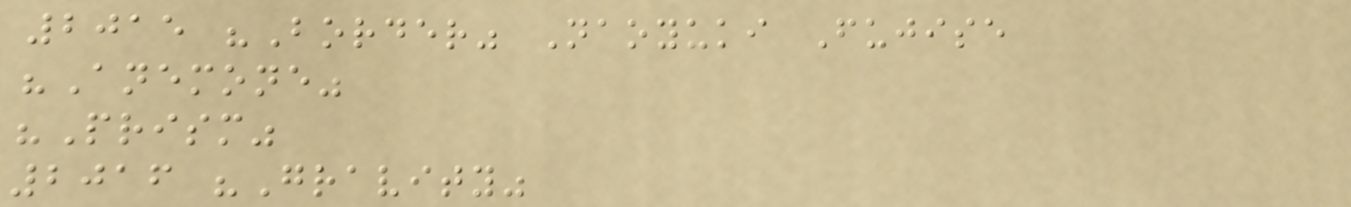2015 "Border" Naoyuki Fujise
"Anemone"
"Prism"
2016 "Gravity"
